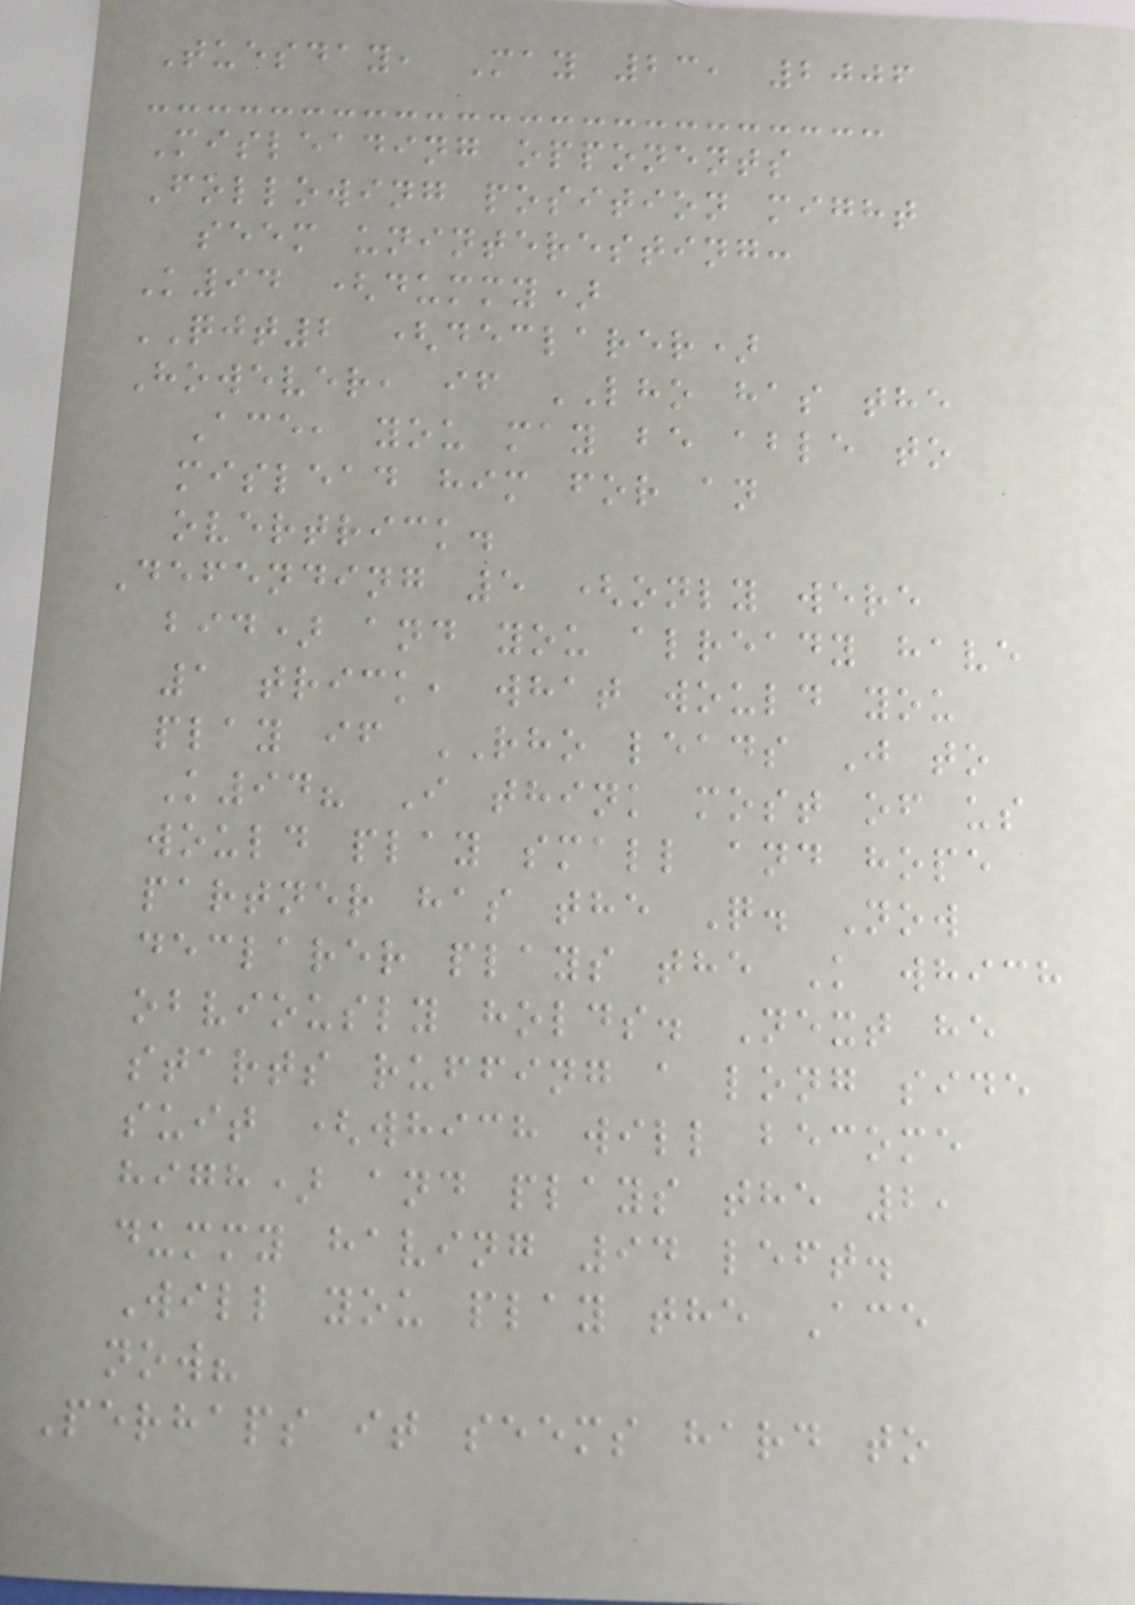Tuesday, May 23, 2006
Misleading opponents
Following position might
seem uninteresting:
K94 (dummy)
QJT2 (declarer)
However, if LHO has the
Ace, you may be able to
mislead him for an
overtrick.
Defending 5 (only were
bid) and you already have
1 trick, what would you
play if RHO leads J to
K94? I think most of us
would play small and hope
partner has the Q. Now
declarer plays the K which
obviously holds. Next he
starts ruffing a long side
suit (which will become
high) and plays the 2,
dummy having 94 left.
Will you play the Ace
now?
Perhaps it seems hard to
